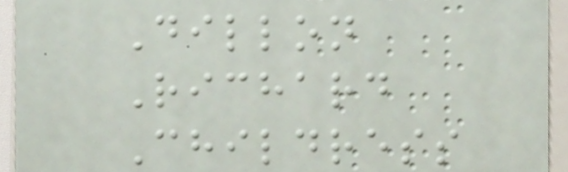Dillon
Richard
Childress
